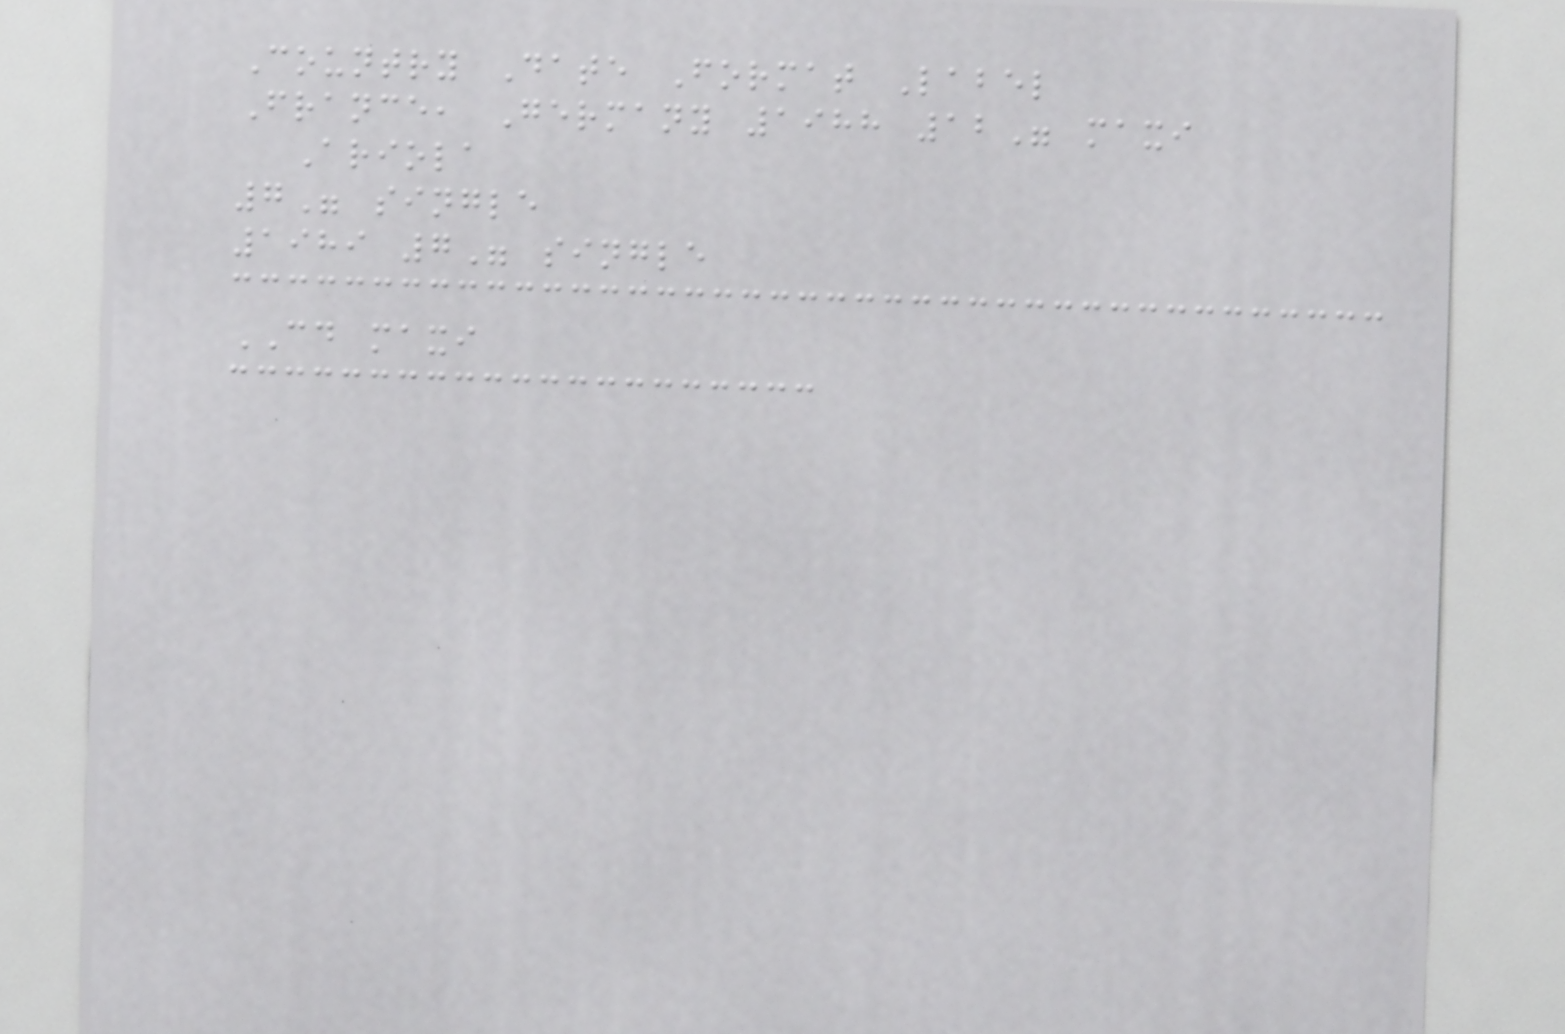Country Date Format Label
France, Germany 1988 12" maxi
Ariola
7" single
1989 7" single
CD maxi
